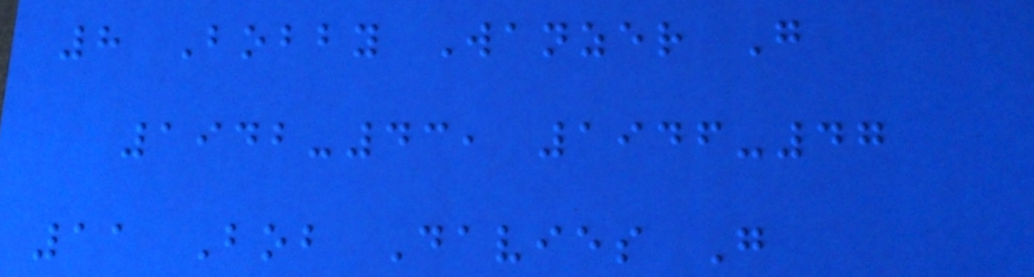8 Bobby Wanzer G
1942-43, 1946-47
11 Bob Davies G
